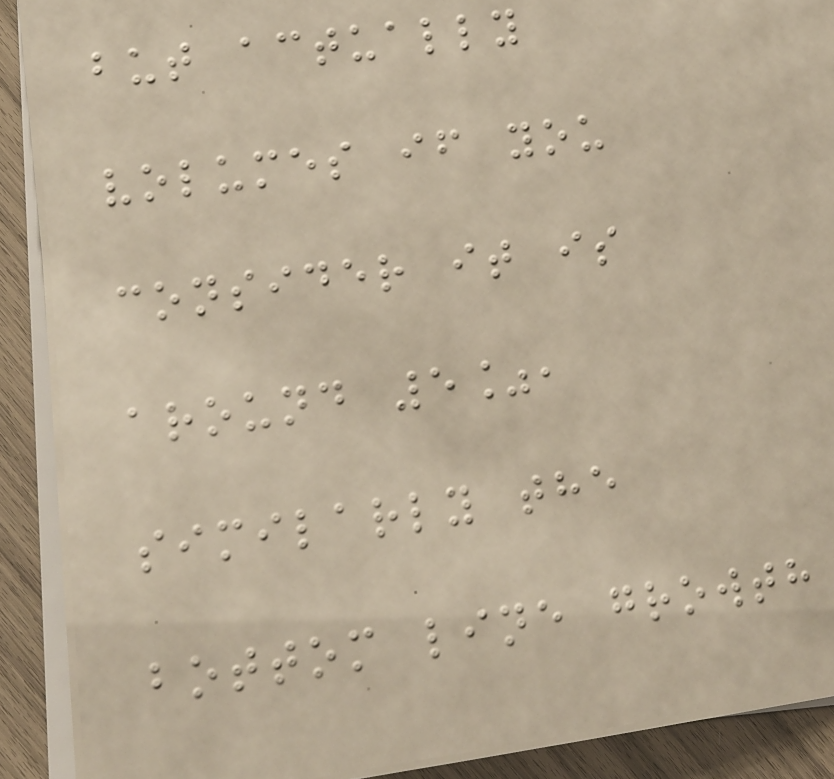but actually
volumes if you
consider it is
around 5%,
similarly the
bottom line growth
